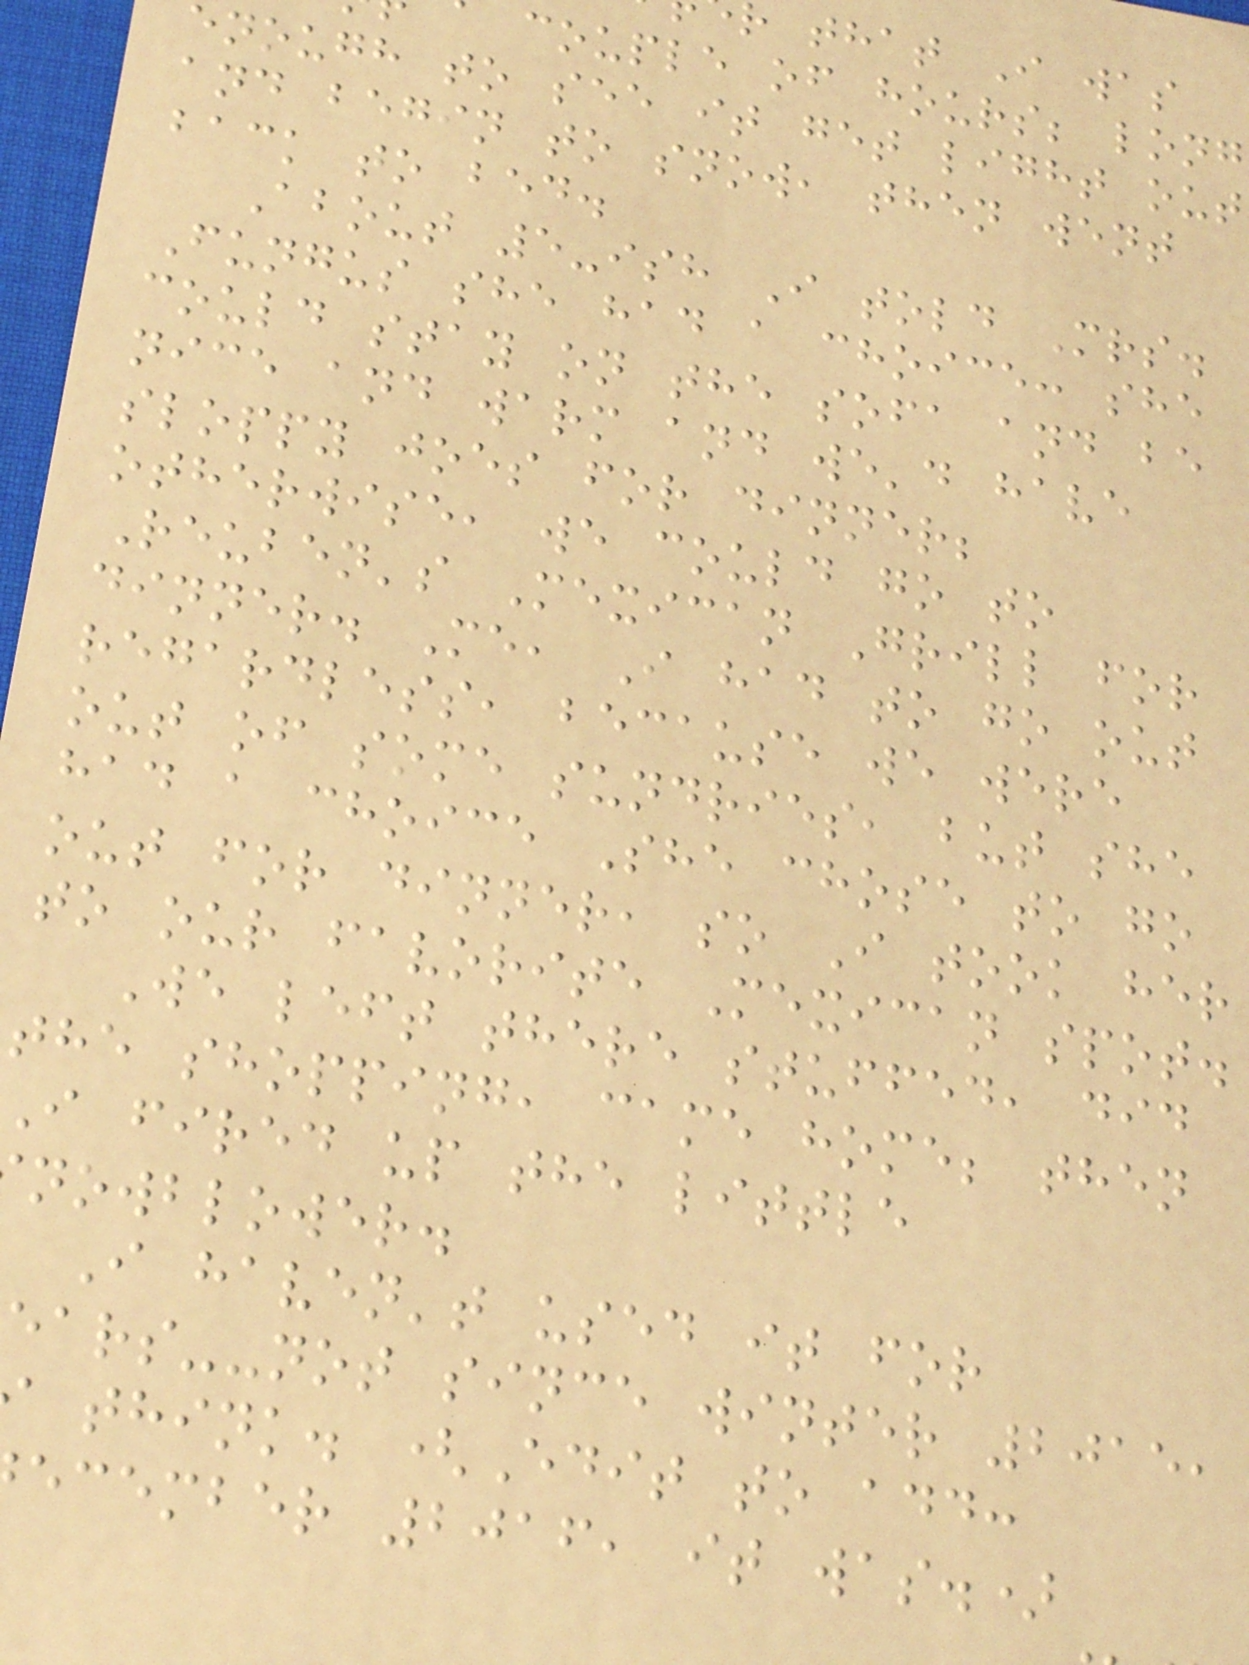that I was
couple of hours; long
enough to see it get light out
and begin to snow, then went
back to bed.
About 5-ish I told Mrs.
Fungus she had a choice: she
could stay on the sofa and be
nice and warm and we'd have
sloppy joes for dinner;
otherwise, we could go to
Reuben's Mexican Grill for
dinner. Me, I had to go out
regardless, because we were
out of some sundries, but she
had a choice She chose to go
out for dinner, so I took her
to our favorite Mexican spot.
We left there stuffed, did
the shopping, came home; then
i fired up the little
nowblower.
I haven't used it for
ears--not since winter 2015,
think. (Edit to add:
ecember 2016, it was.)
